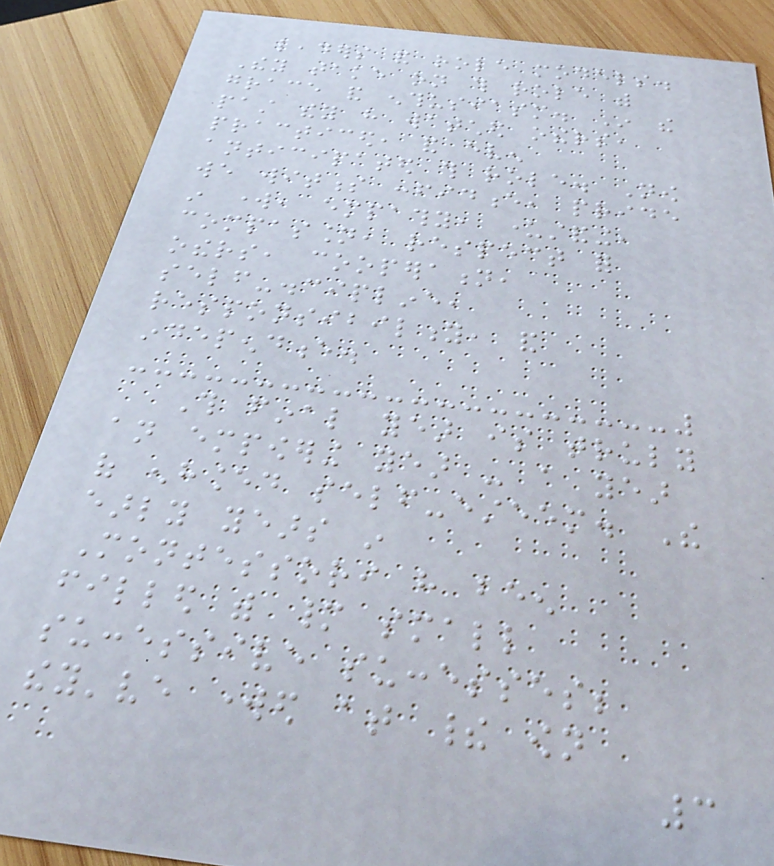leaders and role models.
They take on this role with
grace and enthusiasm. In the
past they have watched others,
practiced, and even
anticipated this role. Now
we witness confidence, pride
in work, empathy, understanding,
compassion, respect for
others, cooperation,
self-discipline,
responsibility, and
independence.
This final year is truly
an empowering year - a year
of enhanced self-esteem. The
early years in
Montessori have been
filled with many small
successive successes;
they've worked at their own
3
